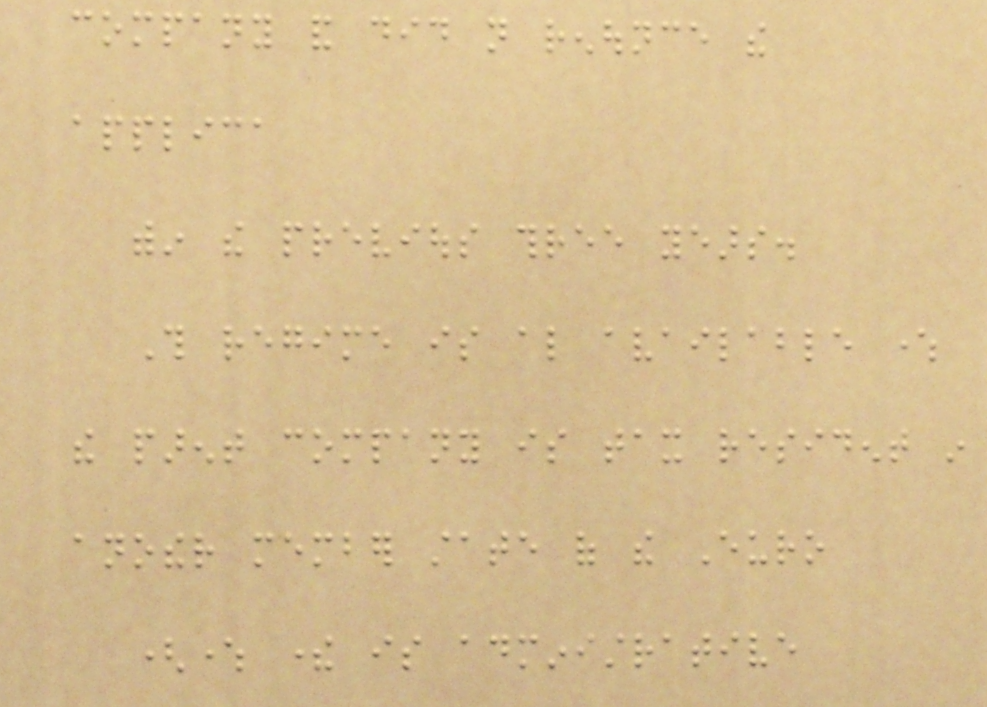company and did not renounce the
applica
within the previous three years.
This regime is also available where
the parent company is tax resident in
another member state of the Euro
(where there is administrative
